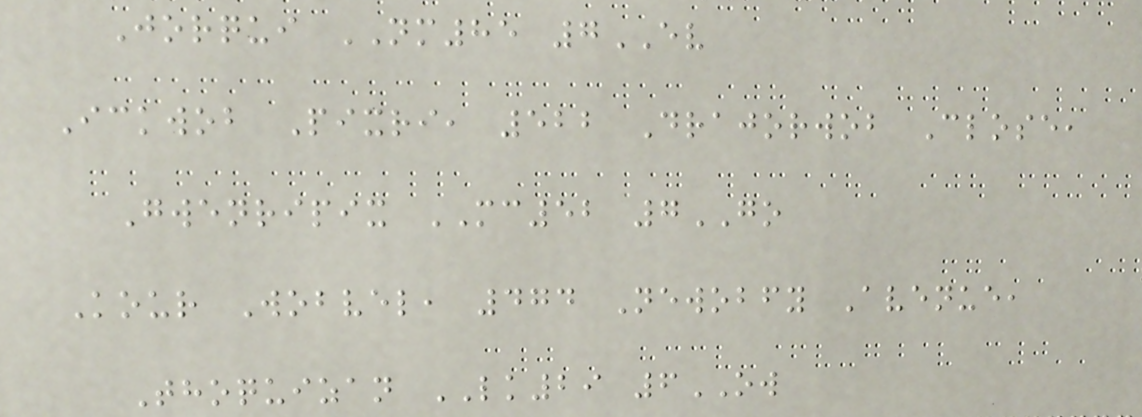Jorqui NM85 7EV
Ickwob Pixri, 522 Drajorwob Close,
Gwenripix MC52 7GO
Kour Wobvel, 474 Newobfy Avenue,
Thoquizan LK29 6OW
